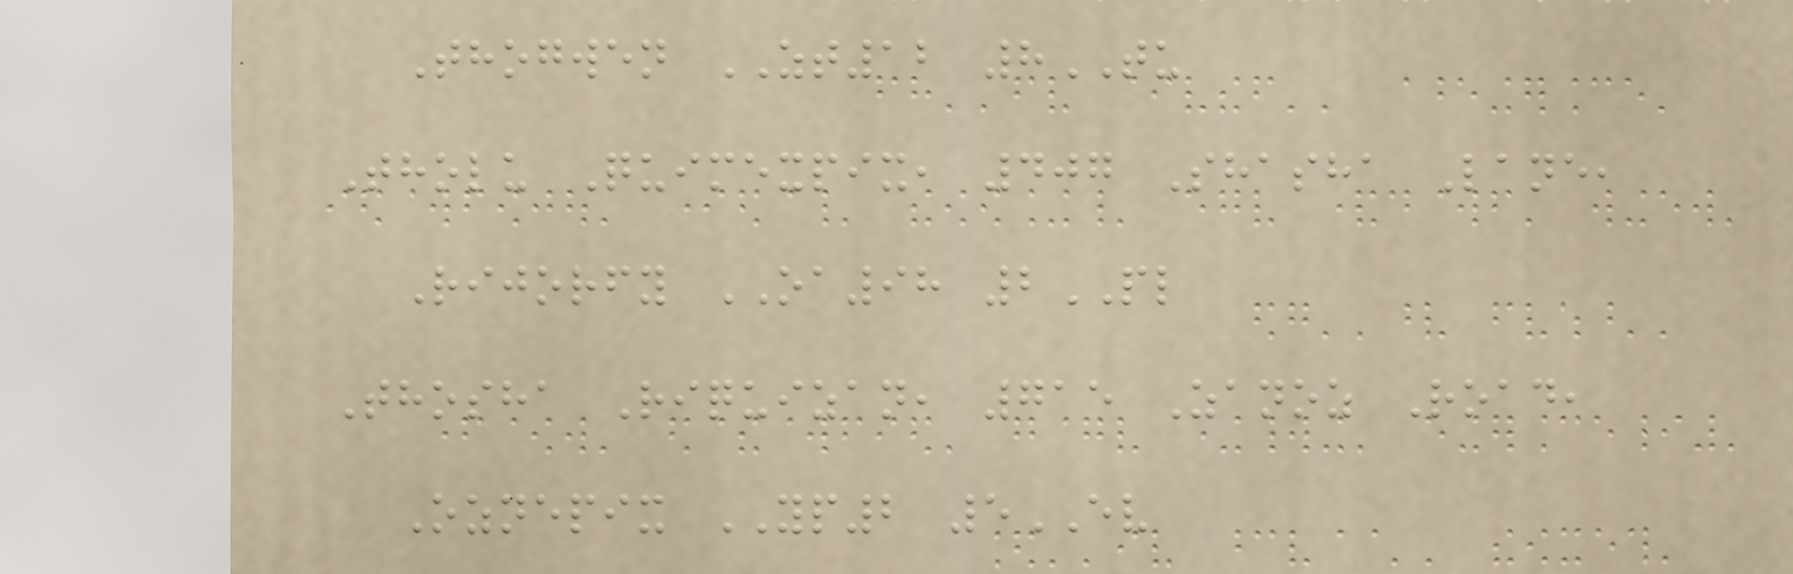Thogwen ZT12 8TU
Tholu Quimexpix, 407 Shasha Lane,
Rijorfy OA98 2PL
Thosha Riquizan, 715 Zanoz Road,
Oznepix YP2 5EV
